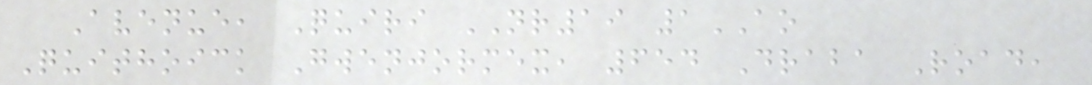Avenue, Quiri NR19 1AO
Quithoick Gwenjormex, 654 Draba Road,
